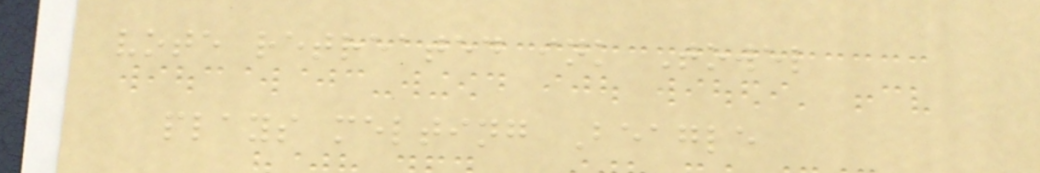vote retreated ink Towel
plays melting Beagle
